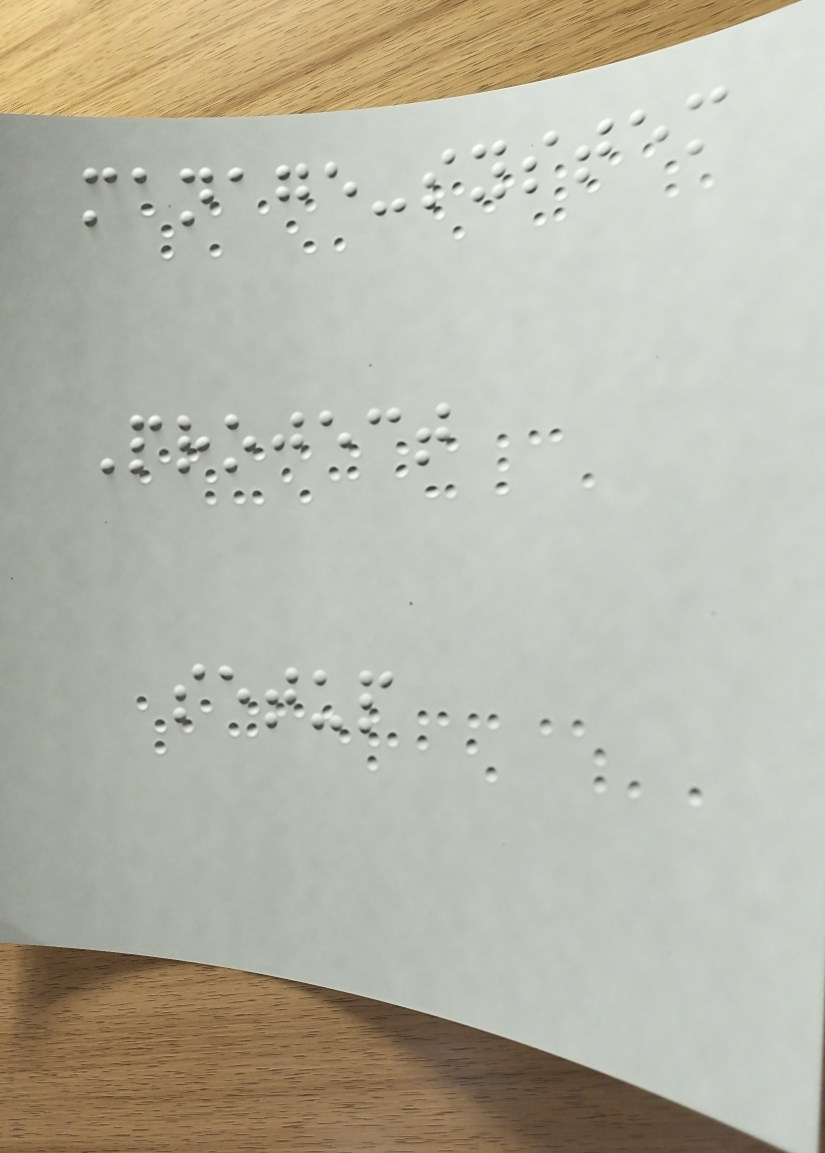manage-system
Project
setup
